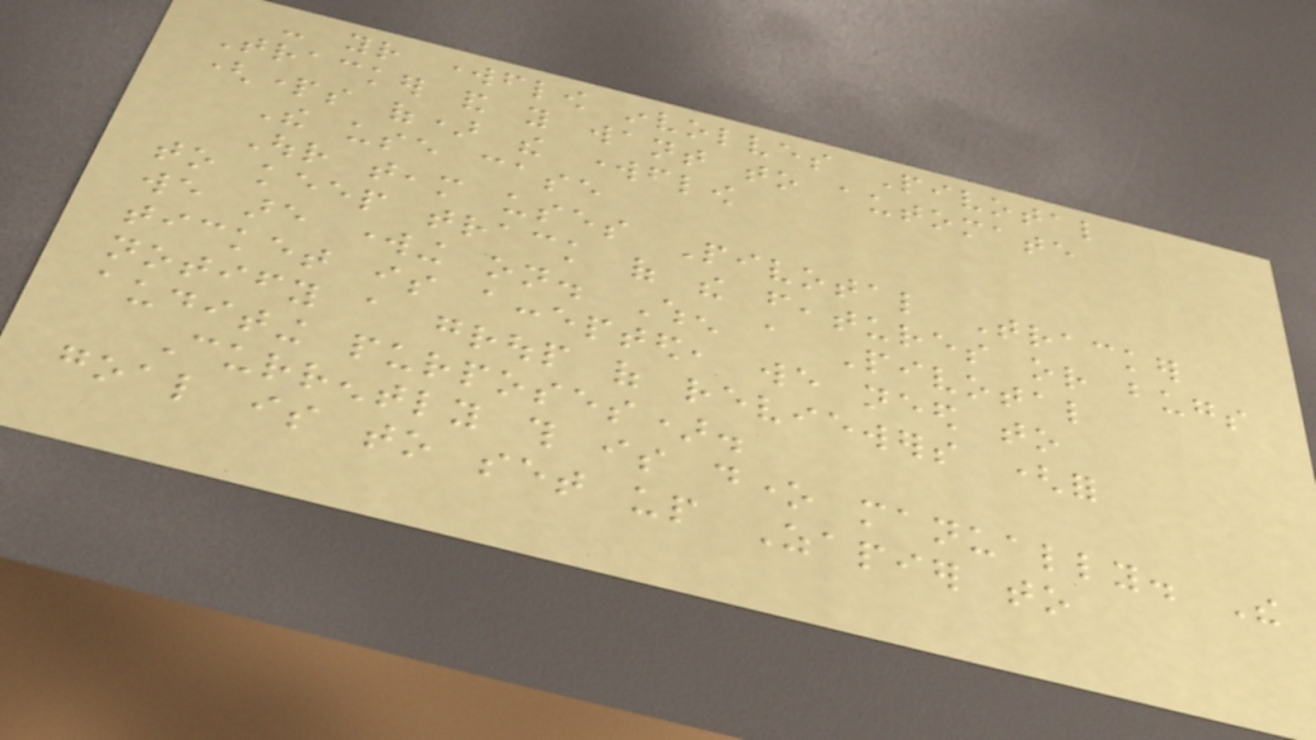- your workflow involves Pivotal
Tracker and you want to automate
(parts of) the workflow
The use case
Our team uses Pivotal Tracker
to keep track of the features or bugs
we are working on. When a Pivotal
ticket is accepted, we need to
notify a group of reviewers (for
auditing purposes).
Currently this is done manually. The
goal is to set up Zapier to
